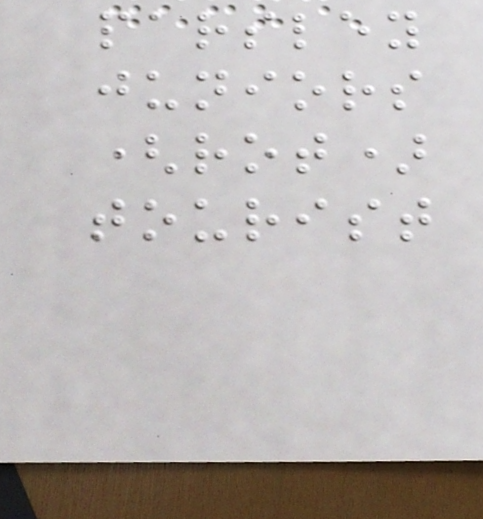parsley
juniors
(rot)
tourist
